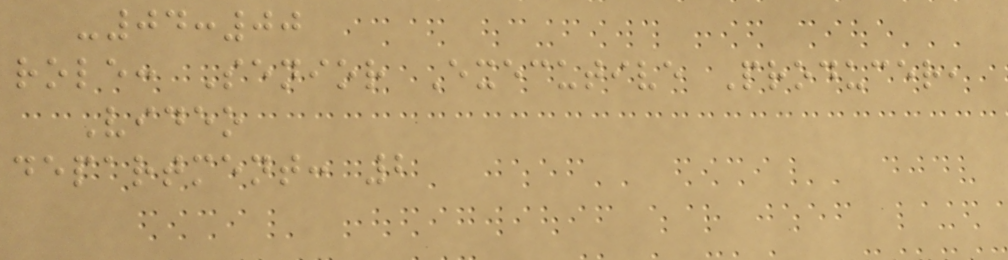-04:00
role: Senior Executive Producer,
Video
department: 2
